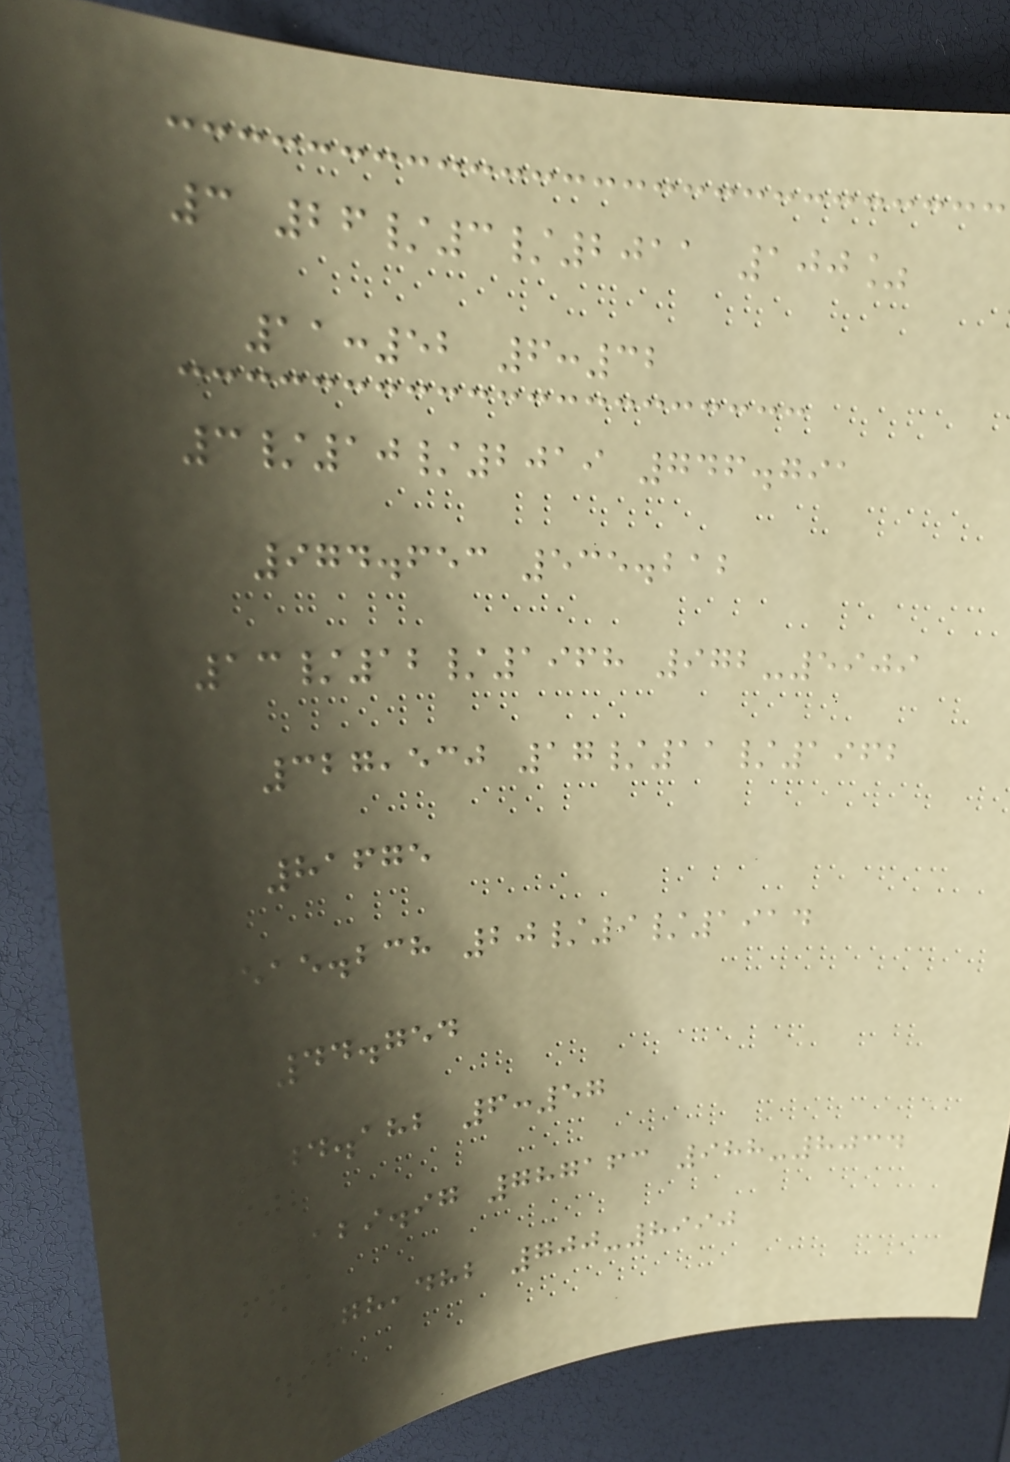3 26/3/2011 100%
11:52 6:32
3/10/2019 746.791
974.653 535.212
13/12/1968 972-5909
327,530 17/11/1962
81675
515.238 20/9/1914
44.754
874.182 6:57
$129.97 787163 988-8034
878,482 700-8990
